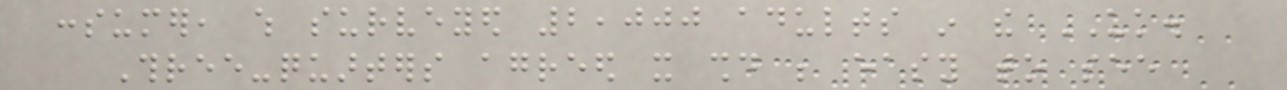consumer, which surveyed 2,000 adults in the UK.
Three-quarters agreed it should be easy to see
